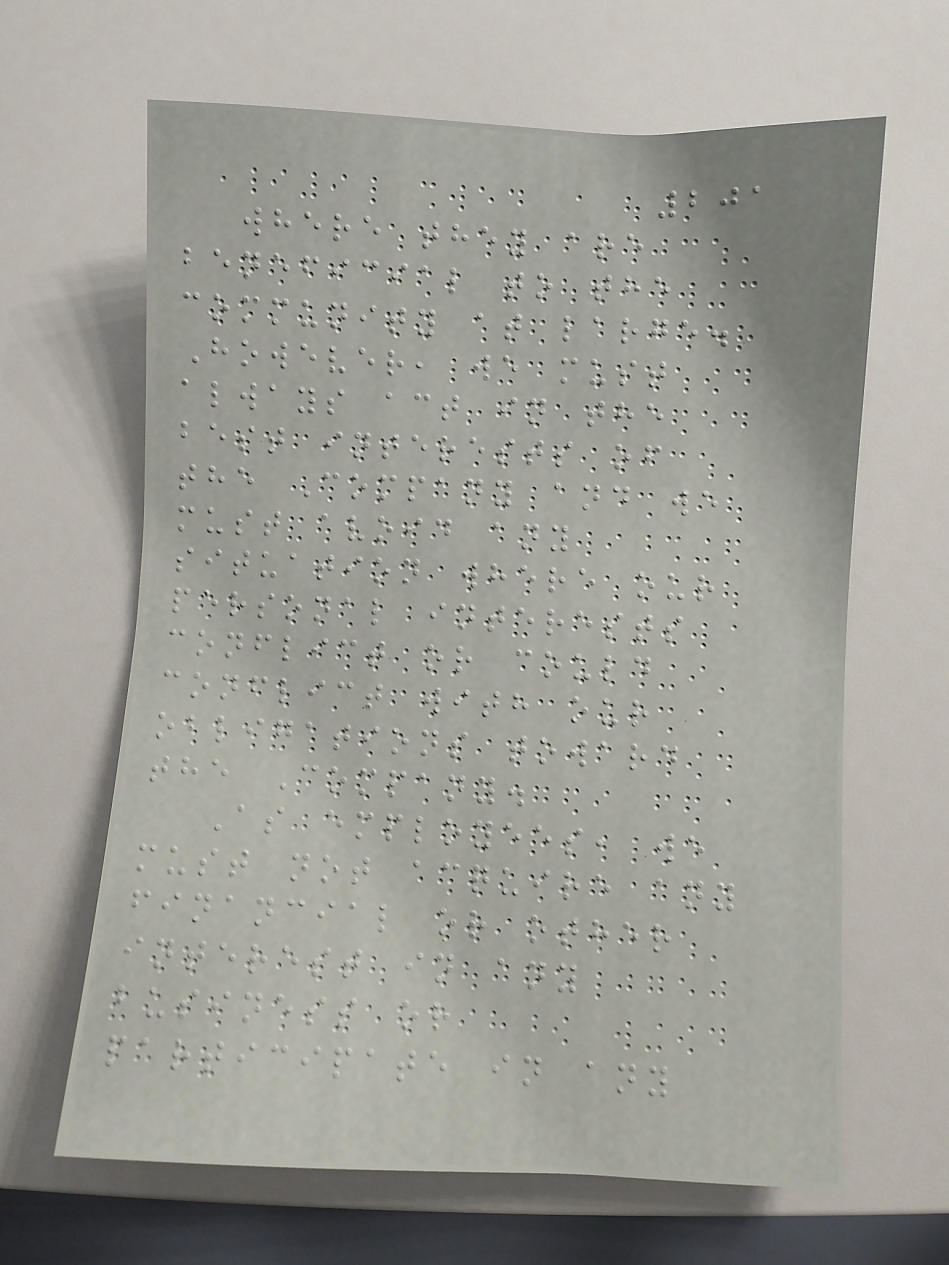201
where they are
beneficial to the
community at large.
However, we must
always act in the
best interests of
the Company and we
must avoid any
situation where our
personal interests
conflict or could
conflict with our
obligations toward
the Company.
As employees, we
must not acquire any
financial or other
interest in any
business or
participate in any
